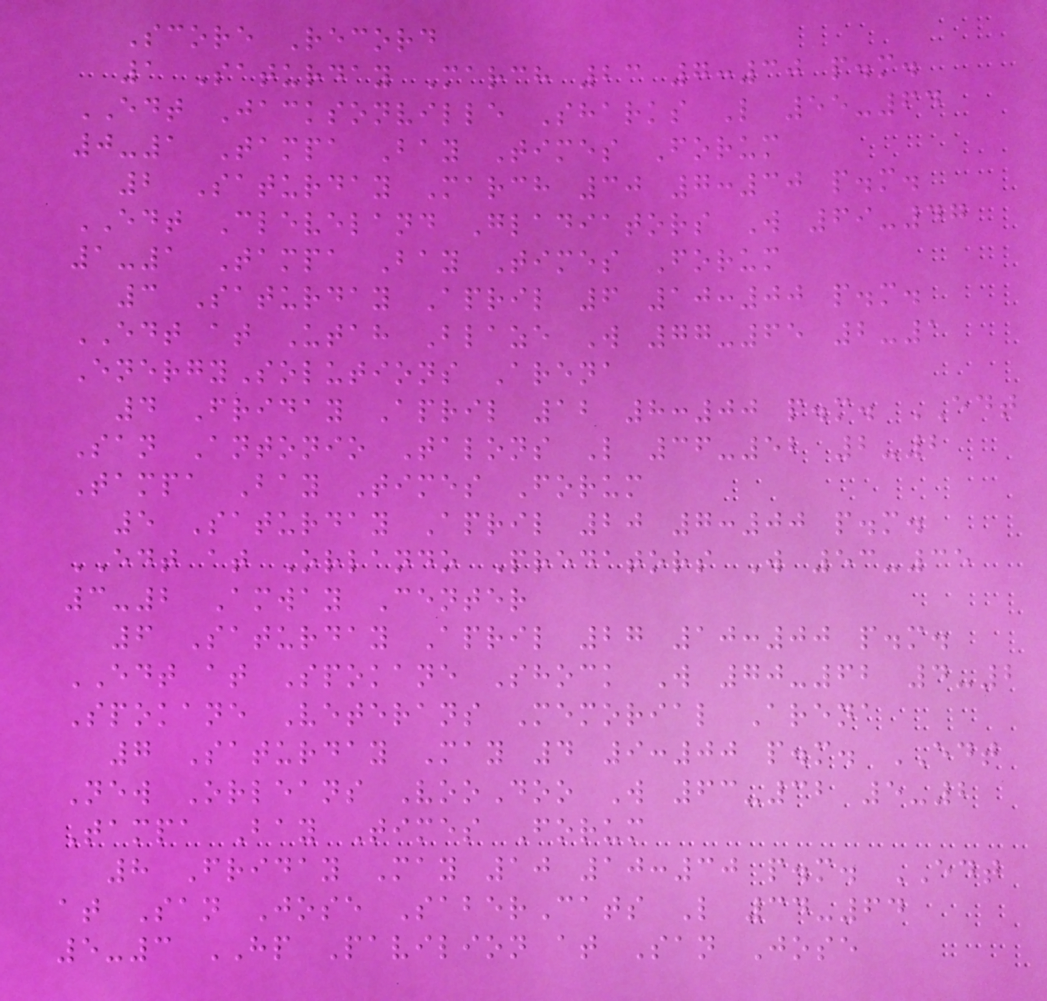Score Record
1 Saturday March 23 7:30 p.m.
EDT Jacksonville Sharks L 55-64
0-1 Tampa Bay Times Forum
2 Saturday March 30 7:30 p.m.
EDT Cleveland Gladiators W 69-47
1-1 Tampa Bay Times Forum
3 Saturday April 6 10:00 p.m.
EDT at Utah Blaze W 77-65 2-1
EnergySolutions Arena
4 Friday April 12 8:00 p.m. EDT
San Antonio Talons L 36-52 2-2
Tampa Bay Times Forum
5 Saturday April 20 7:00 p.m.
EDT at Orlando Predators W 53-35
3-2 Amway Center
6 Saturday April 27 10:00 p.m.
EDT at Spokane Shock W 70-62 4-2
Spokane Veterans Memorial Arena
7 Saturday May 4 9:00 p.m. EDT
New Orleans VooDoo W 63-32 5-2
Tampa Bay Times Forum
8 Friday May 10 10:30 p.m. EDT
at San Jose SaberCats L 34-64
5-3 HP Pavilion at San Jose
